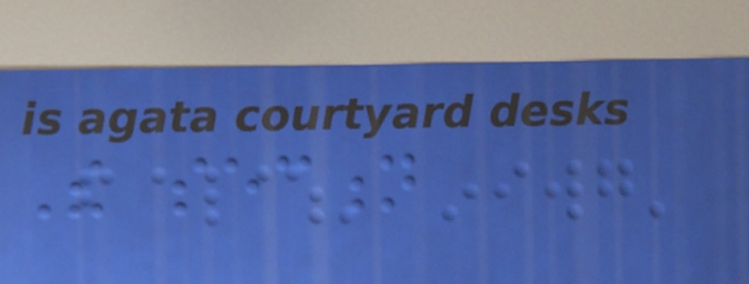The section
